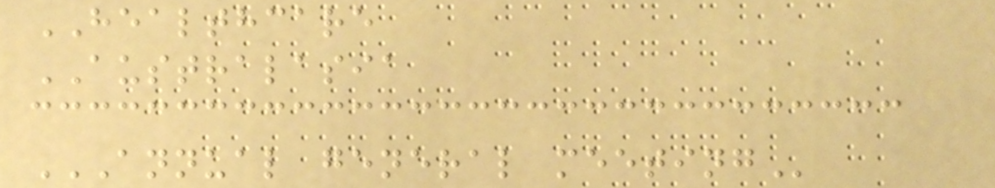HEALTHCARE
AUSTRALASIA
ANNUAL GENERAL MEETING
